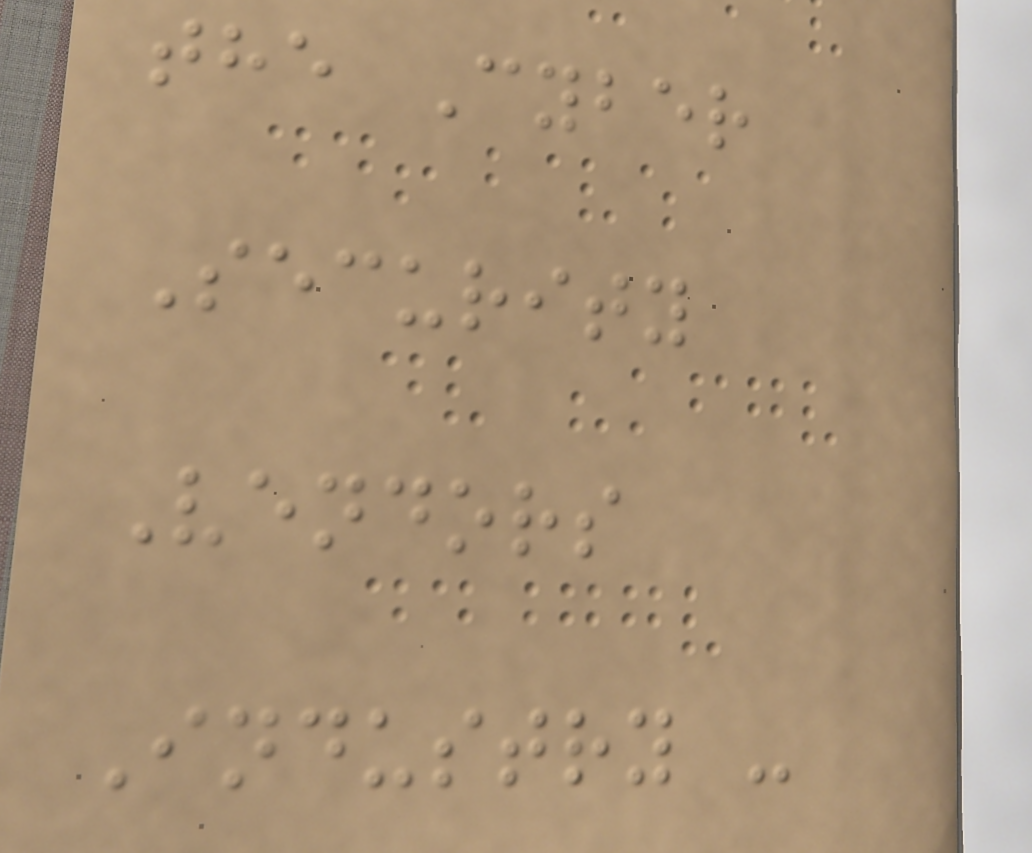the Cyber
Security
Vendors
Industry -
